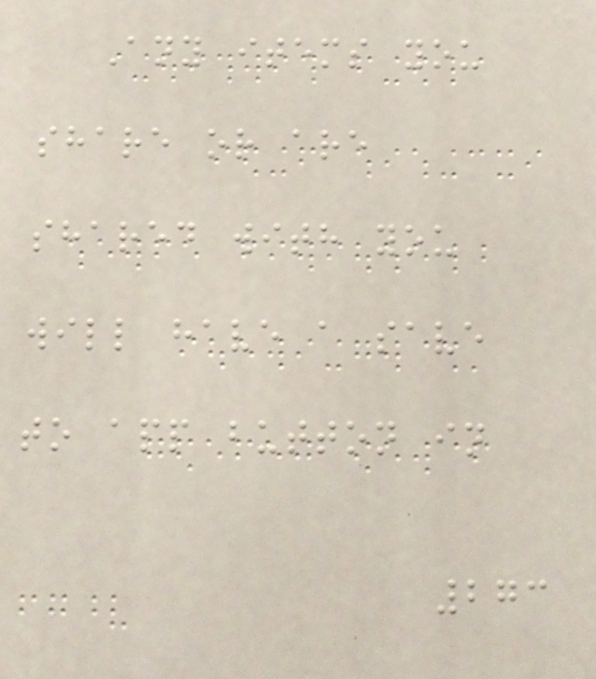Any items you
share or are
shared with you
will have a save
to app button in
273
